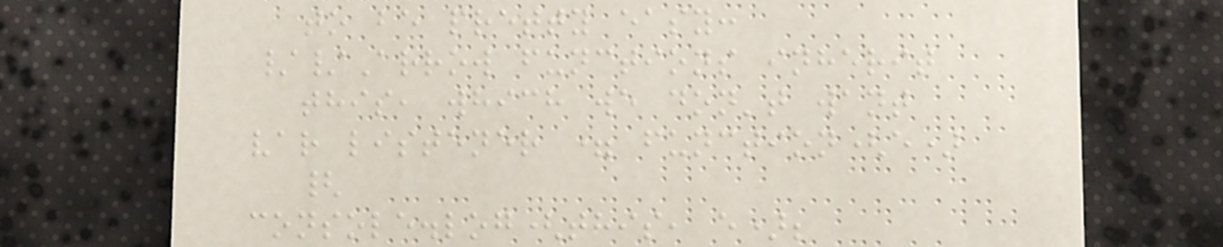to be pretty easy:
//Arrow functions inherit
this, which we don't want
var listener = function(e)
{
console.log(this, e);
